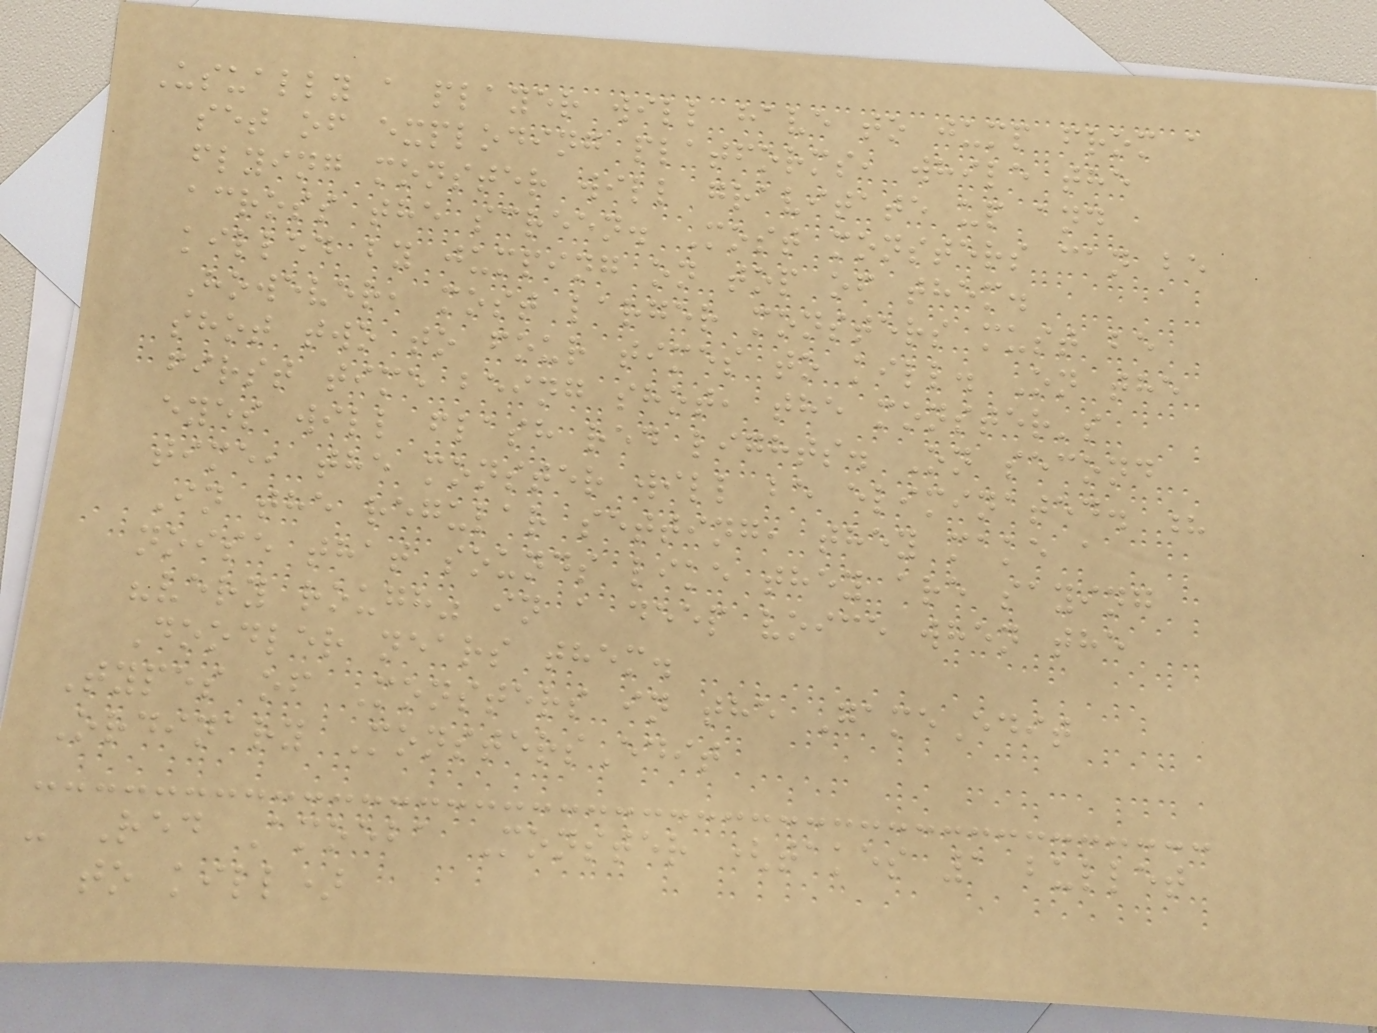Usually a player will have to jump from a
set of exploding platforms, while the
flying monster will gravitate up and
across the screen. Most monsters can be
killed by jumping on top of them.
However, most larger monsters must be
shot two to four times to kill. On the
first time being shot, the monster's
eyes will flash red lights. On second
time, the monster will be eliminated. ?
In the regular setting, they make a
noise that sounds like they are saying
"very rough" in a deep voice when the
Doodler nears them.
Types of Monsters in the GameEdit
Ordinary MonstersEdit
- Red Amoeba Monster (takes 1 bullet
to kill)
